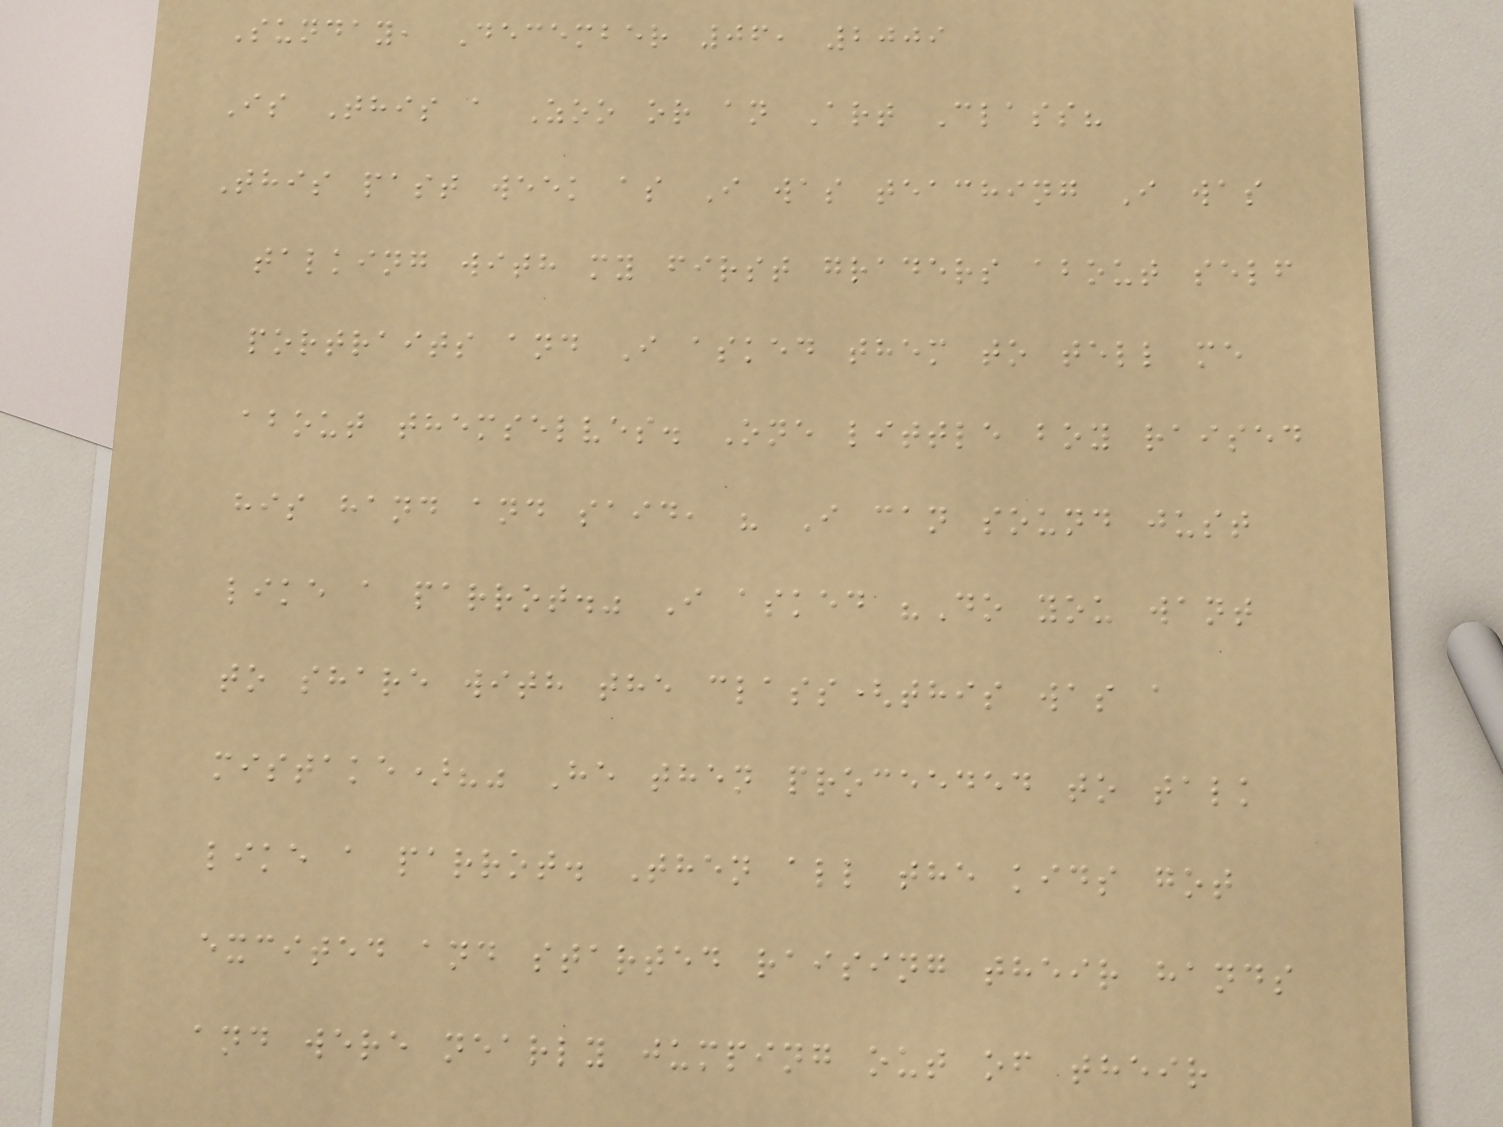Sunday, December 06, 2009
Is This a Zoo or an Art Class?
This past week as I was teaching I was
talking with my first graders about self
portraits and I asked them to tell me
about themselves. One little boy raised
his hand and said, " I can sound just
like a parrot." I asked "Do you want
to share with the class(this was a
mistake)?" He then proceeded to talk
like a parrot. Then all the kids got
excited and started raising their hands
and were nearly jumping out of their
